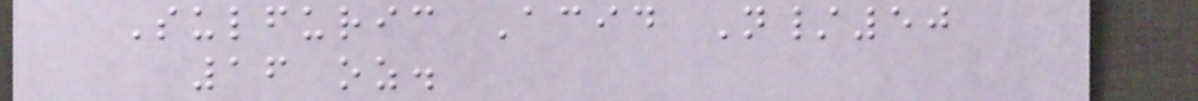Sulfuric Acid N/50
16 oz.
